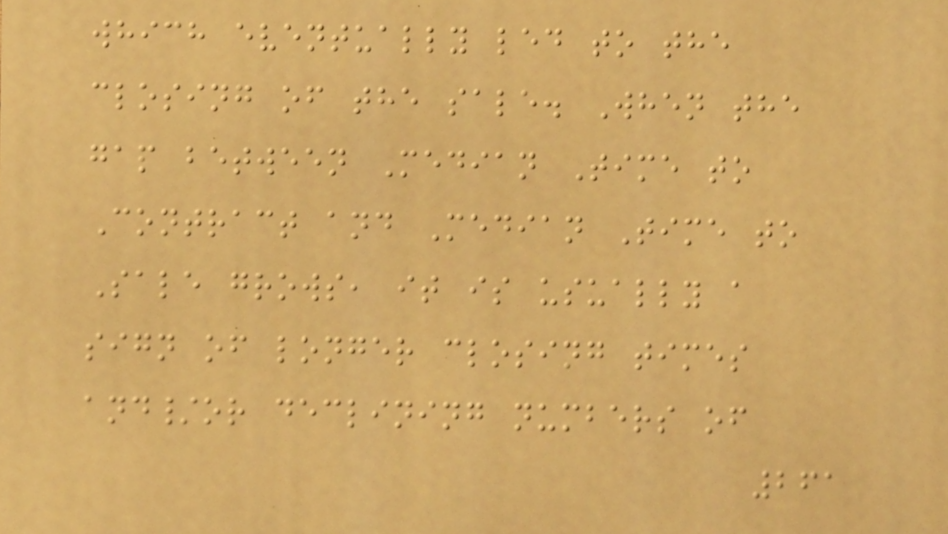which eventually led to the
closing of the sale. When the
gap between Median Time to
Contract and Median Time to
Sale grows, it is usually a
sign of longer closing times
and/or declining numbers of
261
